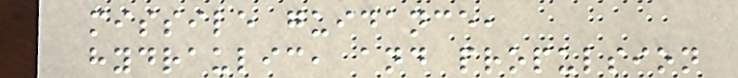missile guidance,
hydraulic, and propulsion
